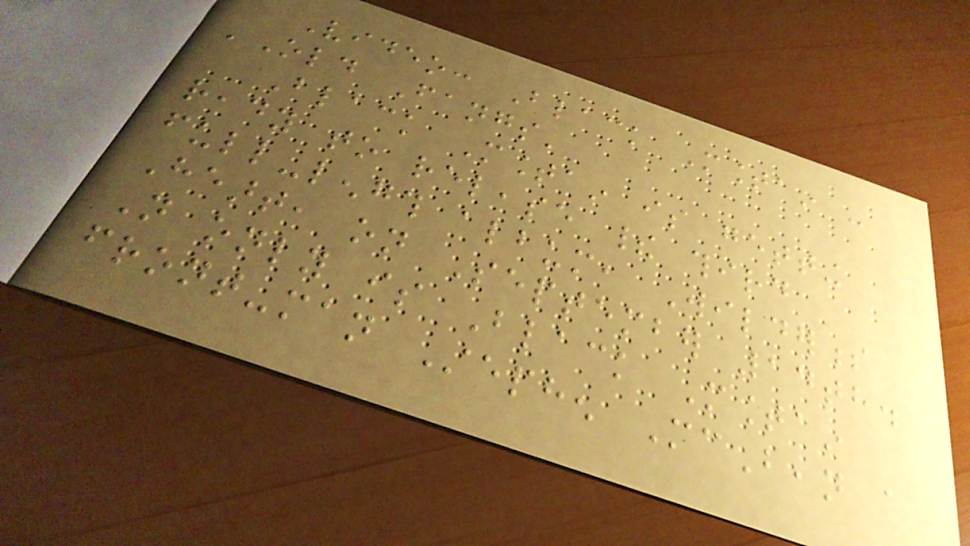Video: Black Mountain -
'Old Fangs'
Black Mountain is getting
ready to release their third
full-length album, Wilderness
Heart, on September 14th.
Not only is Black Mountain
front-man Stephen McBean a
